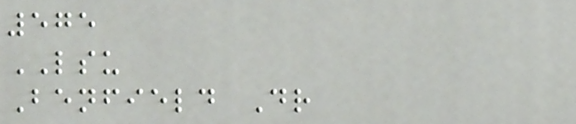575
LSU
Benfield Dr
